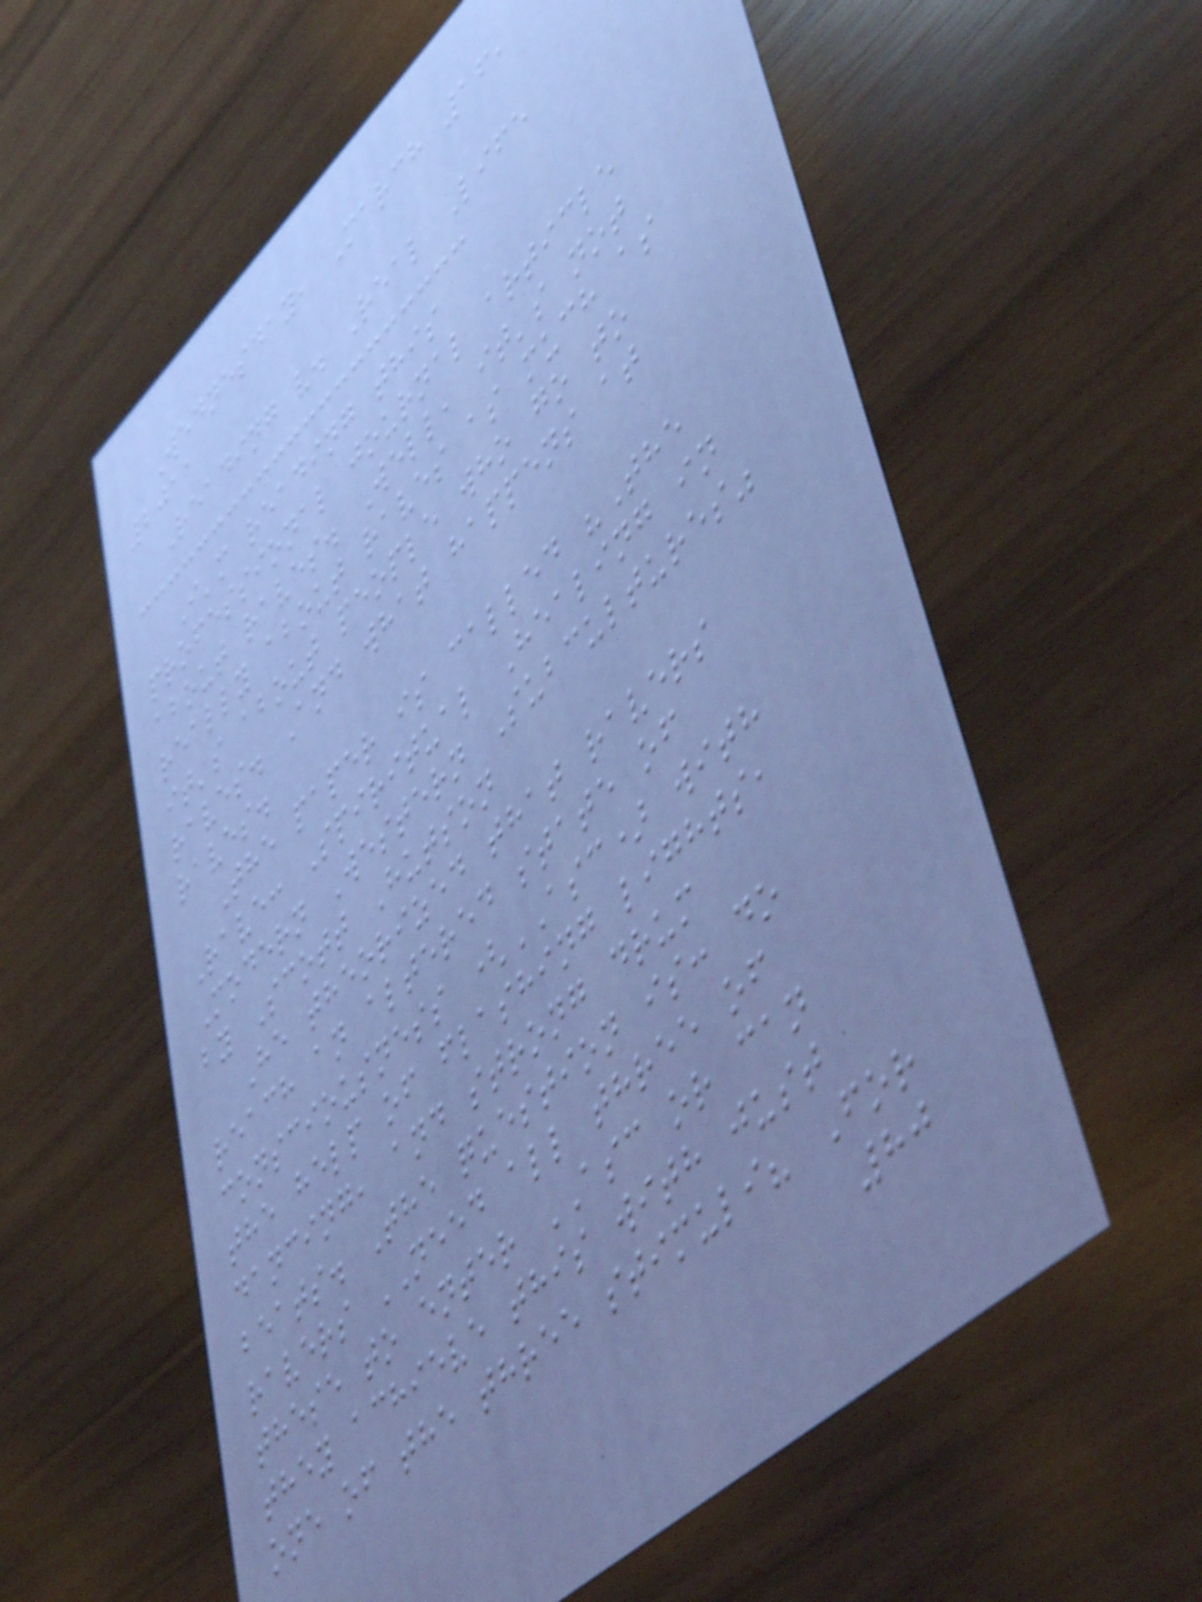Wednesday, March 16,
2011
Reading v. Real Life
I'm reading this
professional journal article
about raves. Well, it's not
really about raves as much as
it's about people who go to
raves. And what happens at
raves.
The paper is called "The
Rave: Spiritual Healing in
Modern Western Subcultures"
by Scott Hutson
He theorized that ravers
reach an altered state of
consciousness (ASC) with
the help of flashing lights,
dancing, and strong drum
beats. The question is: do
ravers NEED all three of
these to enter ASC or can
they achieve this with just
one of the three stimuli? For
80
